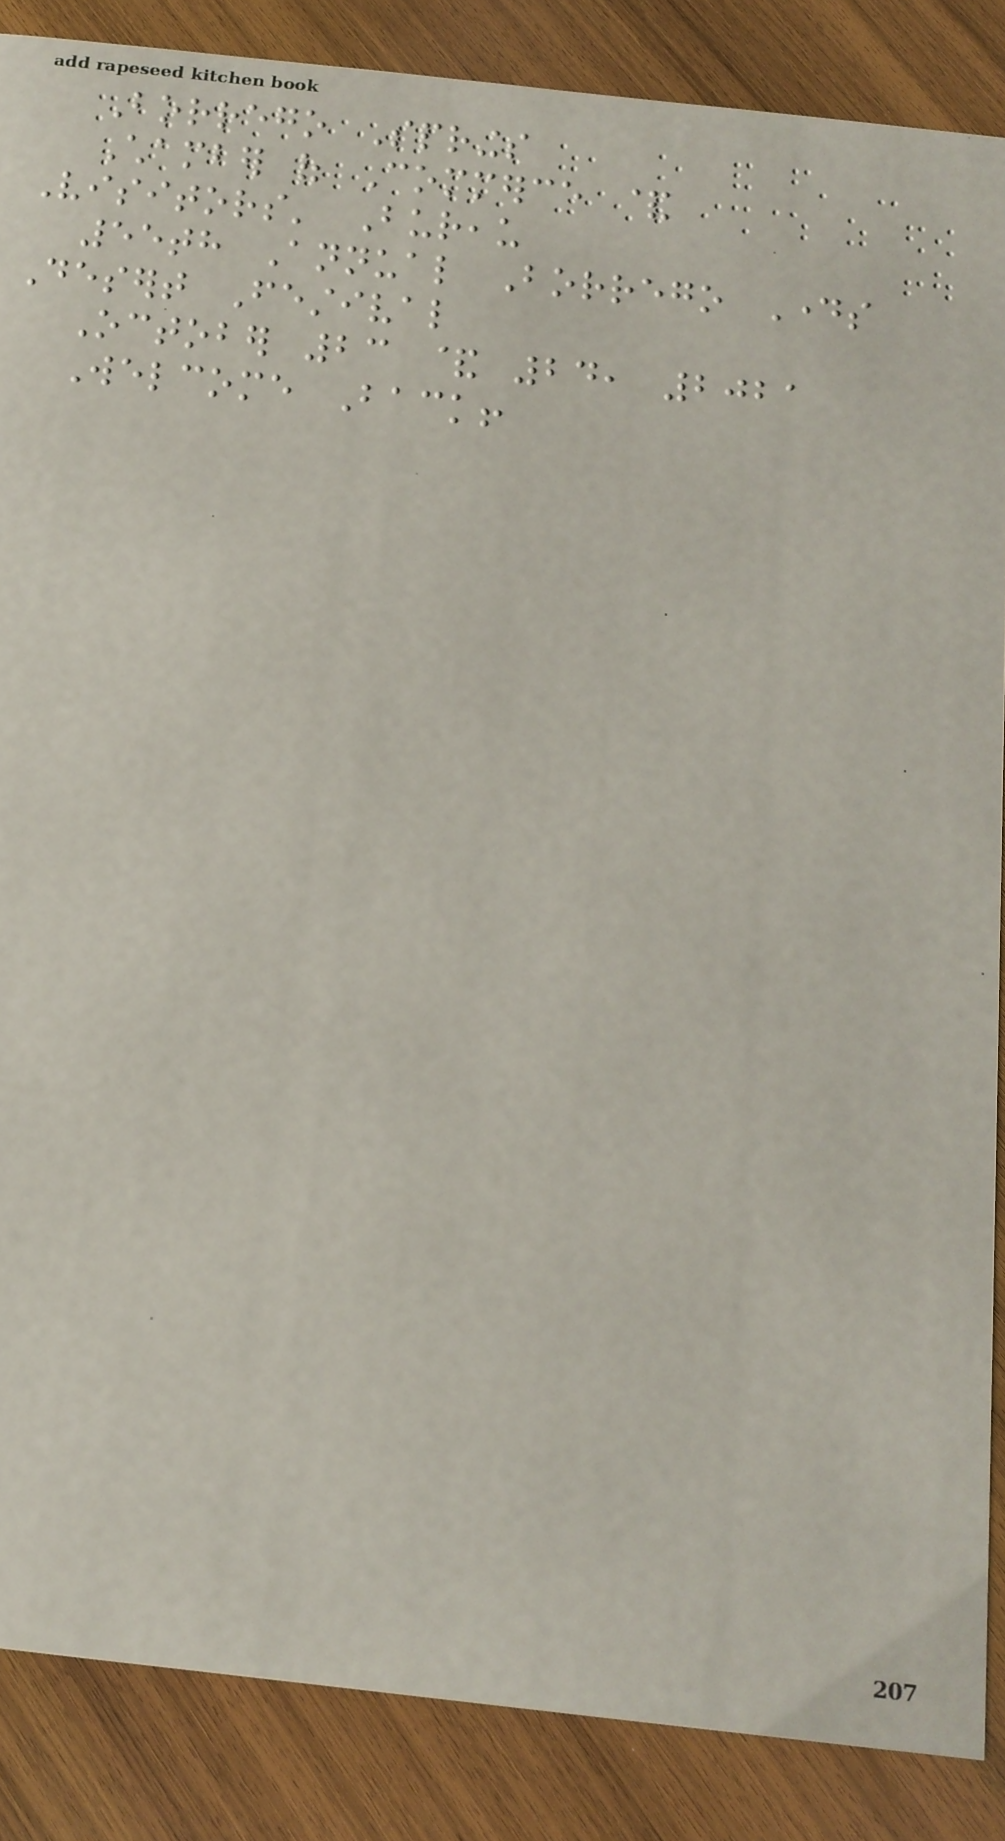Borrego Springs
Chamber of Commerce &
Visitors' Bureau
55th Annual Borrego Days
Desert Festival
October 23 & 24, 2021
Welcome Back!
